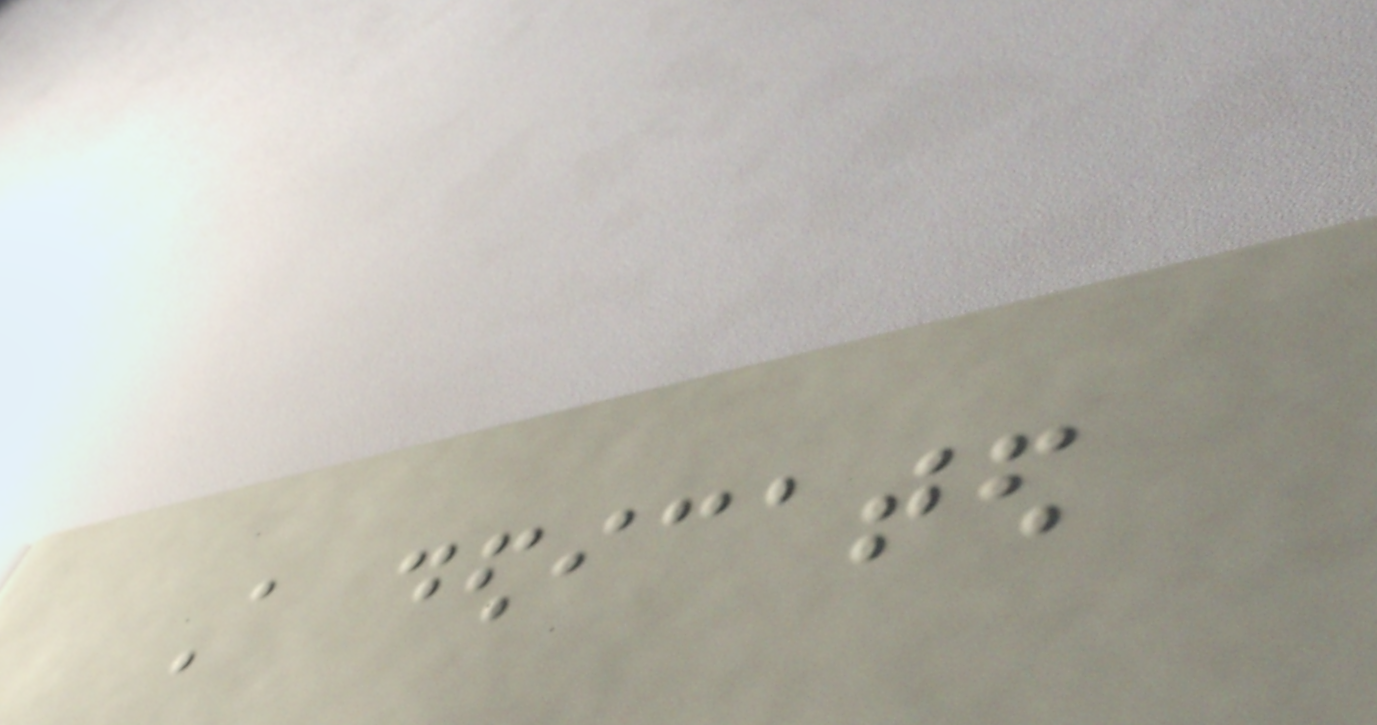A dedicated
